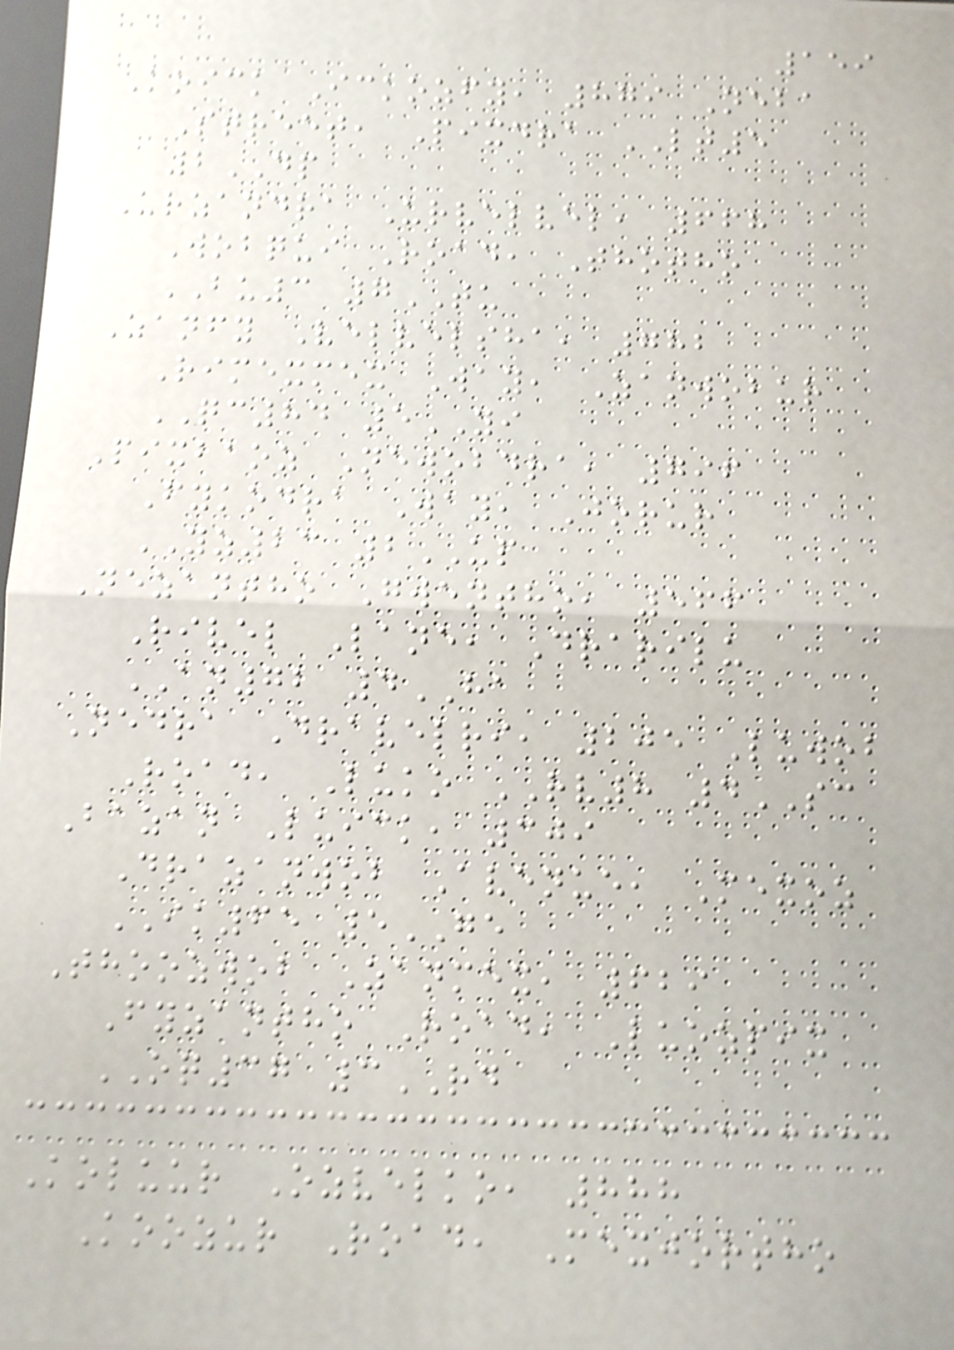159
Koick Ickozfy, 879 Neba
Street, Pixdra LT5
2DP
Urzandra Urvelvel, 668
Wobqui Road, Thotho
BU3 7TU
Zanfy Velvelsha, 782
Rimexmex Way, Zanwobur
QC84 5YI
Pixbaoz Newobdra, 796
Fykodra Way, Jorur
YZ23 2UP
Nezantho Gwentho, 566
Rivel Lane, Drarilu
AN72 4HA
Nedra Dravelri, 205 Luwob
Road, Luko RV8 4SC
Bazan Luick, 309
Drazanwob Avenue, Mexoz
IK65 5GE
Thoozwob Zanmex, 629
Fyzantho Road, Luozpix
OQ37 3RD
Koluur Ozvelko, 888
Koozur Road, Mexjortho
